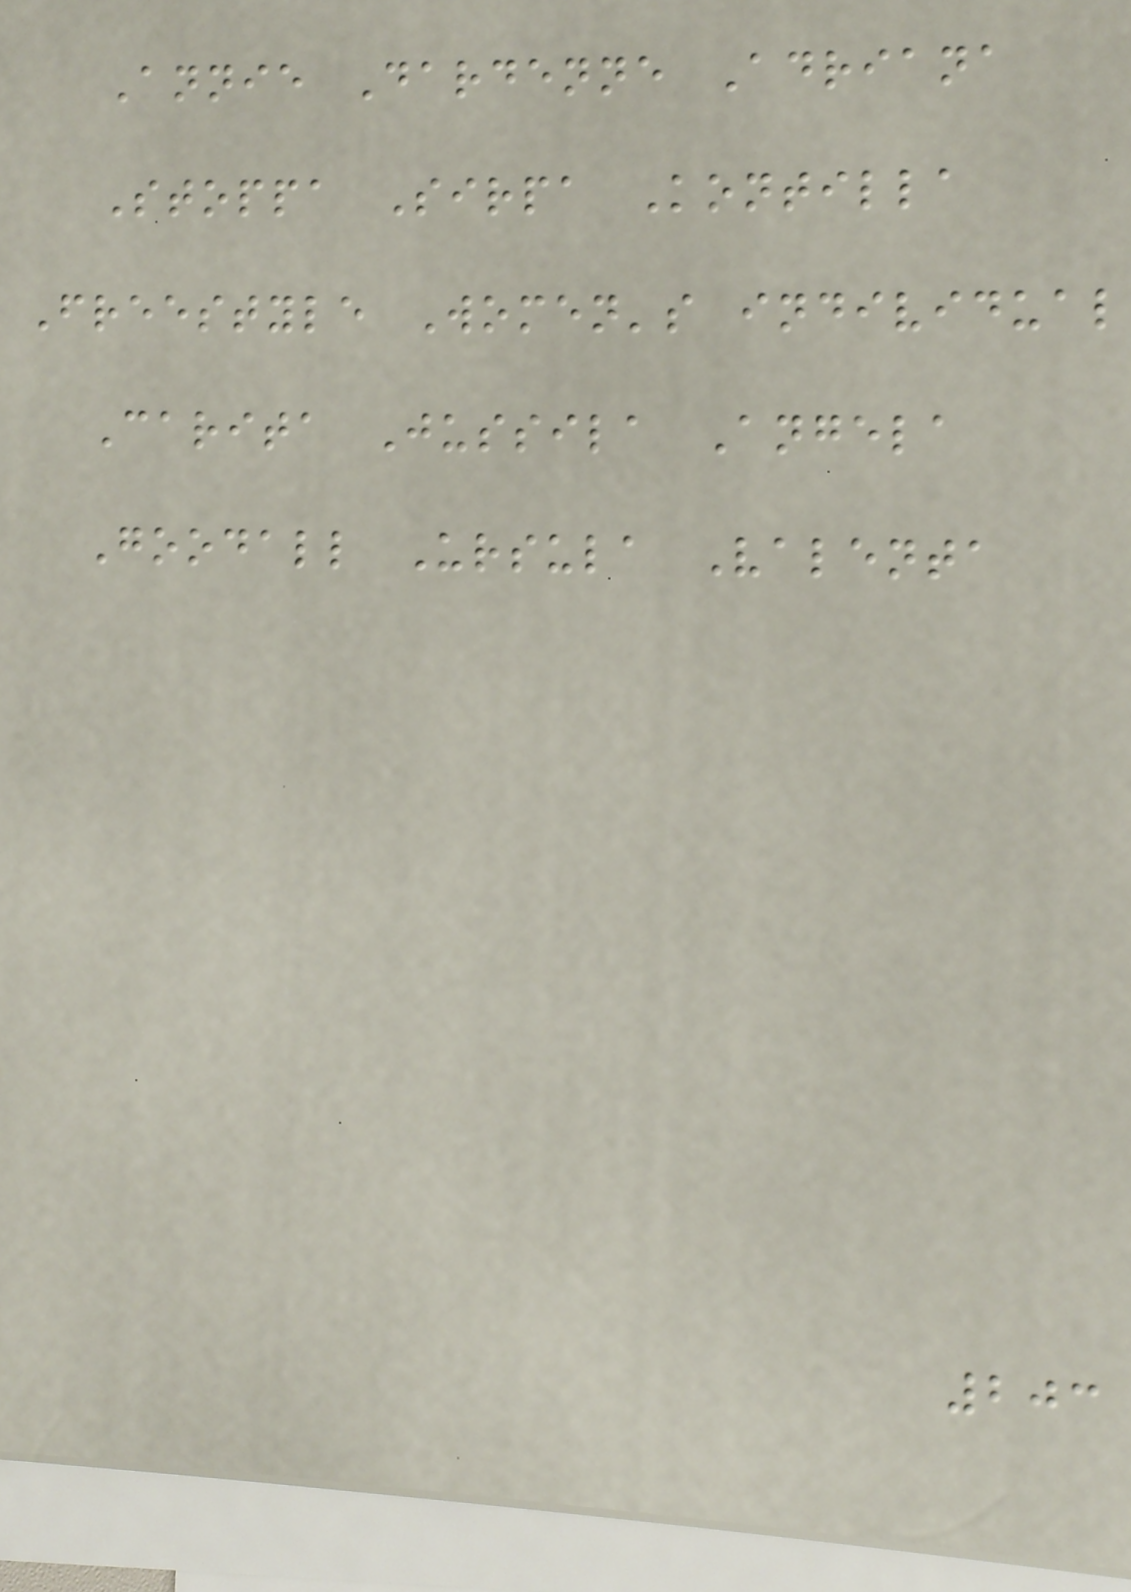Annie Dardenne Adriana
Stoppa Sirpa Kontilla
Freestyle Women's individual
Carita Jussila Angela
Goodall Ursula Valenta
203
